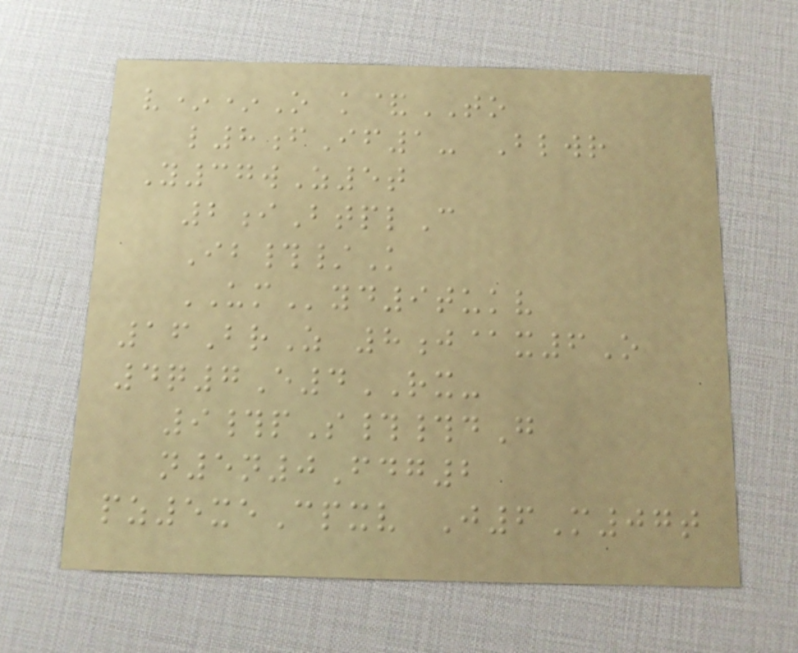v**O k&TO
l8fIf1- Blwr
Y37wZ5t
2iBtplC
Ib#/K
UMyd9tukv
16BrZ 8j@x6O
4q7E4RX-
9#pS##dG
n5n0Fdg2
pz5xeCpxv J6M07t
